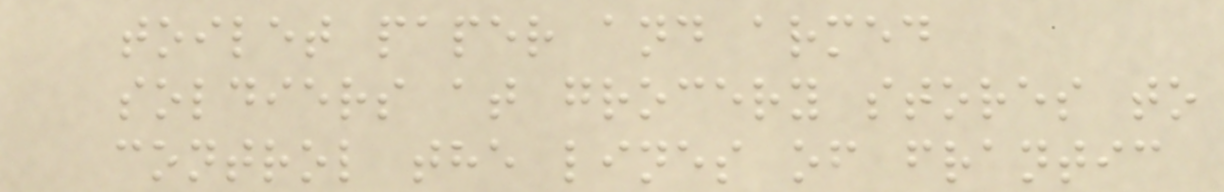toilet paper and armed
soldiers at grocery stores to
control the lines of frantic
